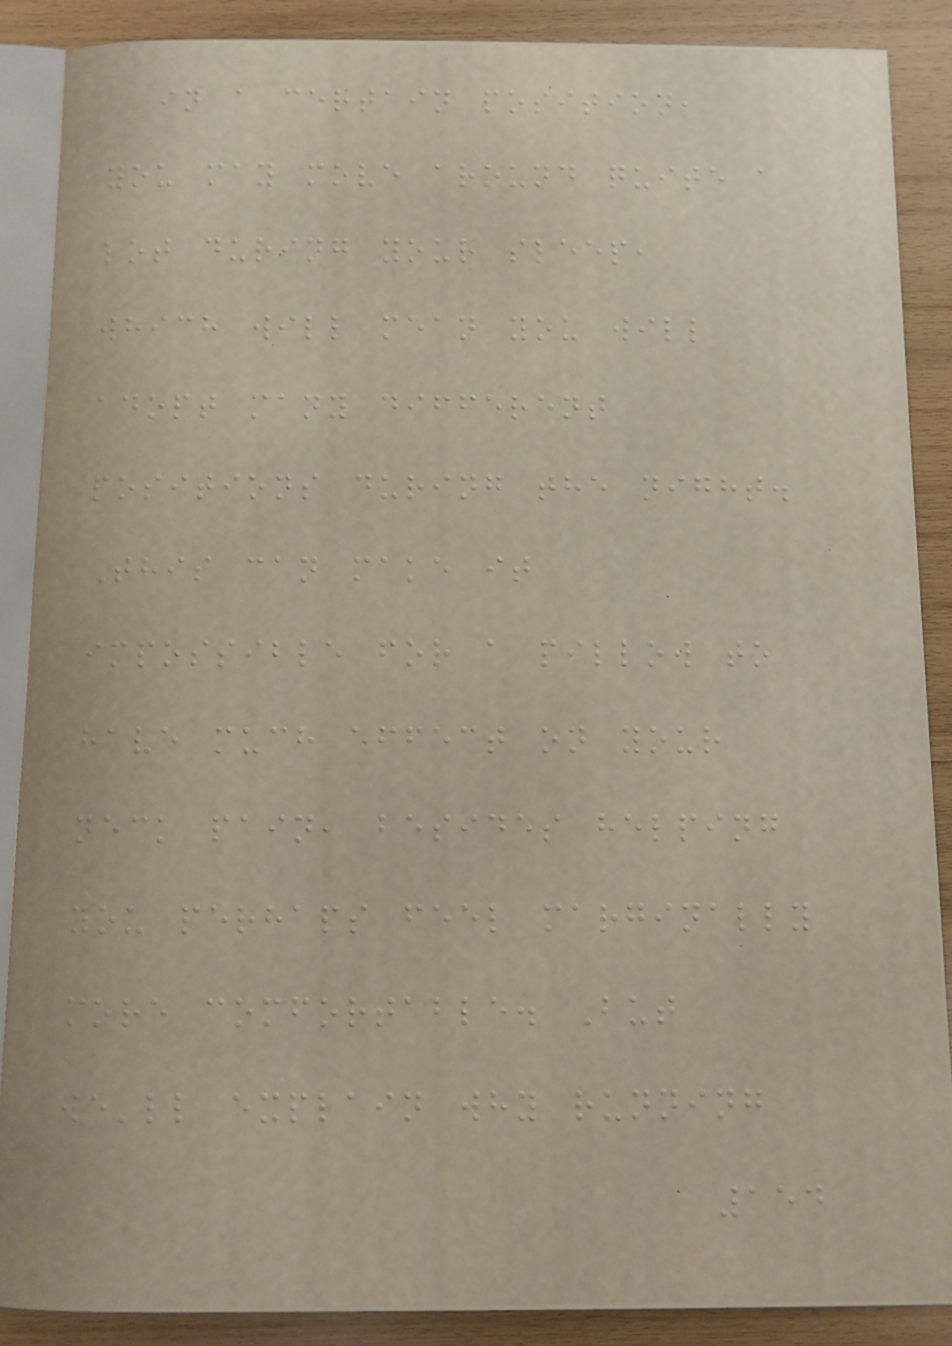in a certain position,
you may move around quite a
lot during your sleep,
which will mean you will
adopt many different
positions during the night.
This can make it
impossible for a pillow to
have much effect on your
neck pain, besides helping
you perhaps feel marginally
more comfortable. But
we'll explain why running
154
